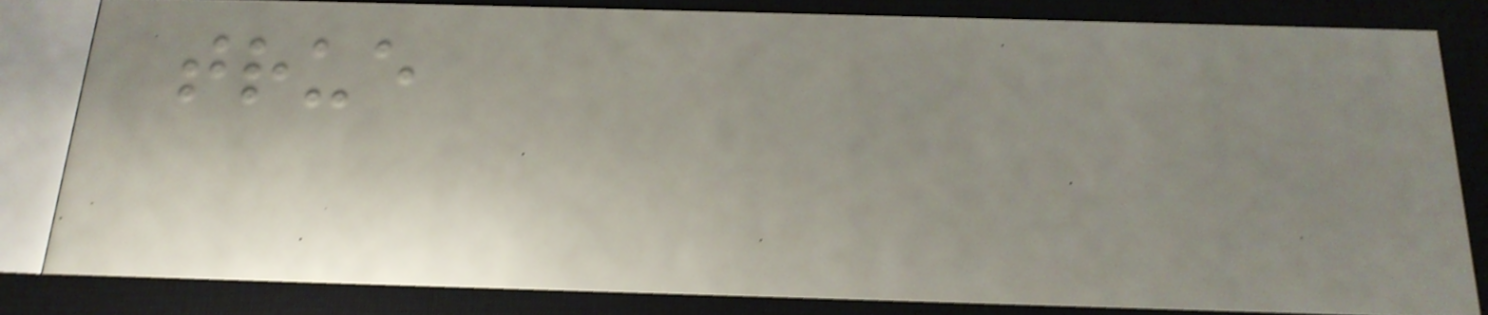true
